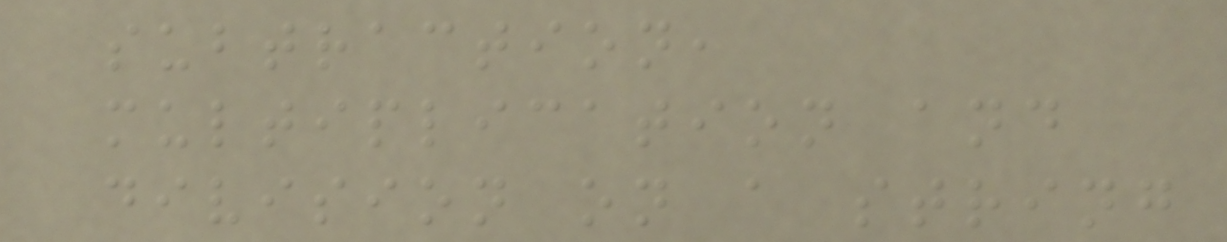subtraction,
multiplication and
division on a string
